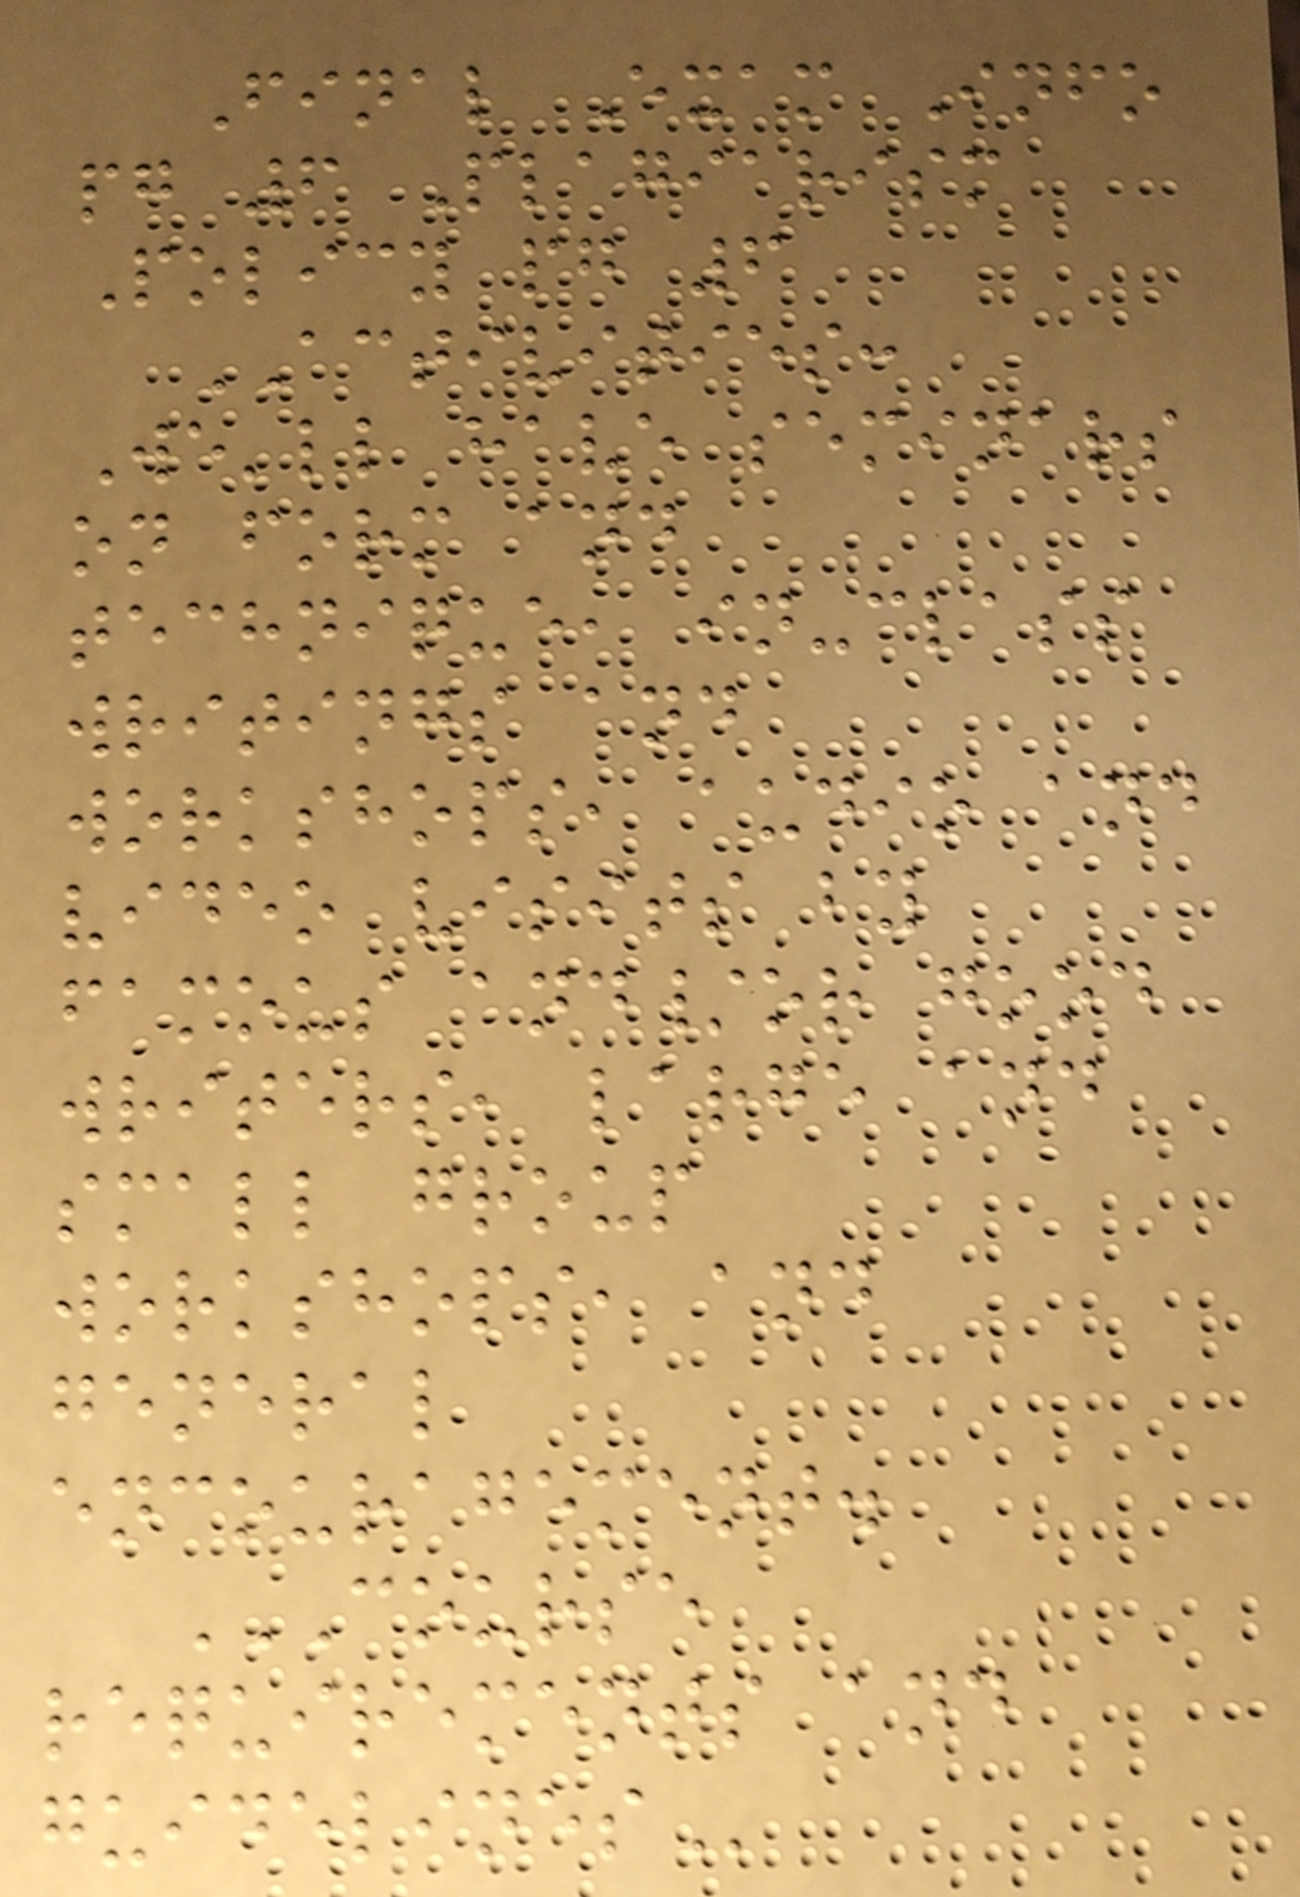Final Exam Info
pg 6 Plagiarism
Policy pg 6
ACTIVITIES:
We'll have seminars
on form and
technique, in-class
writings and
workshops, audio and
video visits by
famous and/or good
writers, large and
small group
workshops, and
general
encouragement.
COURSE
REQUIREMENTS AND
GUIDELINES
